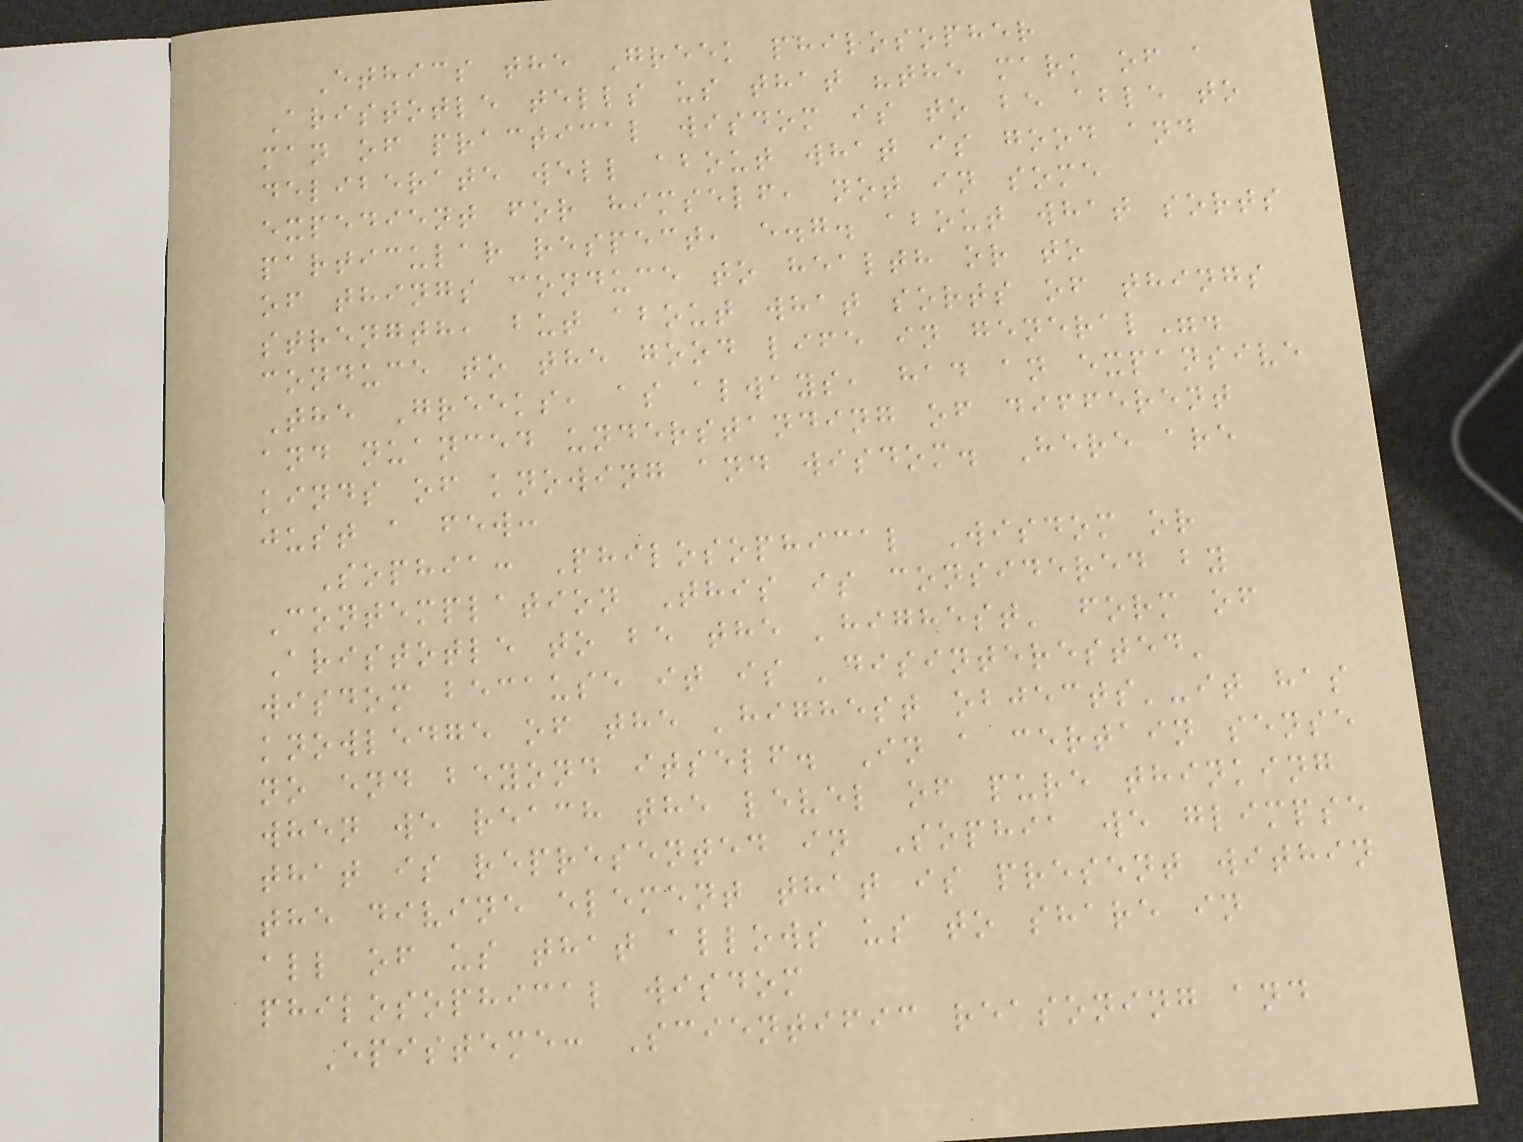Ethics the Greek philosopher
Aristotle tells us that "the mark of a
man of practical wisdom is to be able to
deliberate well about what is good and
expedient for himself, not in some
particular respect, e.g. about what sorts
of things conduce to health or to
strength, but about what sorts of things
conduce to the good life in general".
The Greeks, as always, had an expansive
and nuanced understanding of different
kinds of knowing and wisdom. Here are
just a few:
Sophia: Philosophical Wisdom or
Contemplation This is considered by
Aristotle to be the 'highest' form of
wisdom because it is 'disinterested'
knowledge of the 'highest objects'-it has
no end beyond itself. In a certain sense
when we reach the level of pure thinking
that is represented in Sophia we glimpse
the divine element that is present within
all of us that allows us to share in
philosophical wisdom
Episteme: Scientific reasoning and
